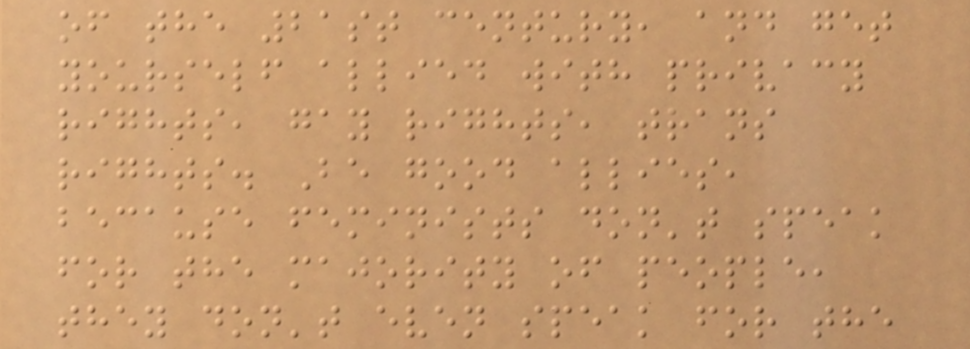of the 21st century, and get
yourself allied with privacy
rights, gay rights, trans
rights. Be good allies,
because feminists don't speak
for the majority of people,
they don't even speak for the
